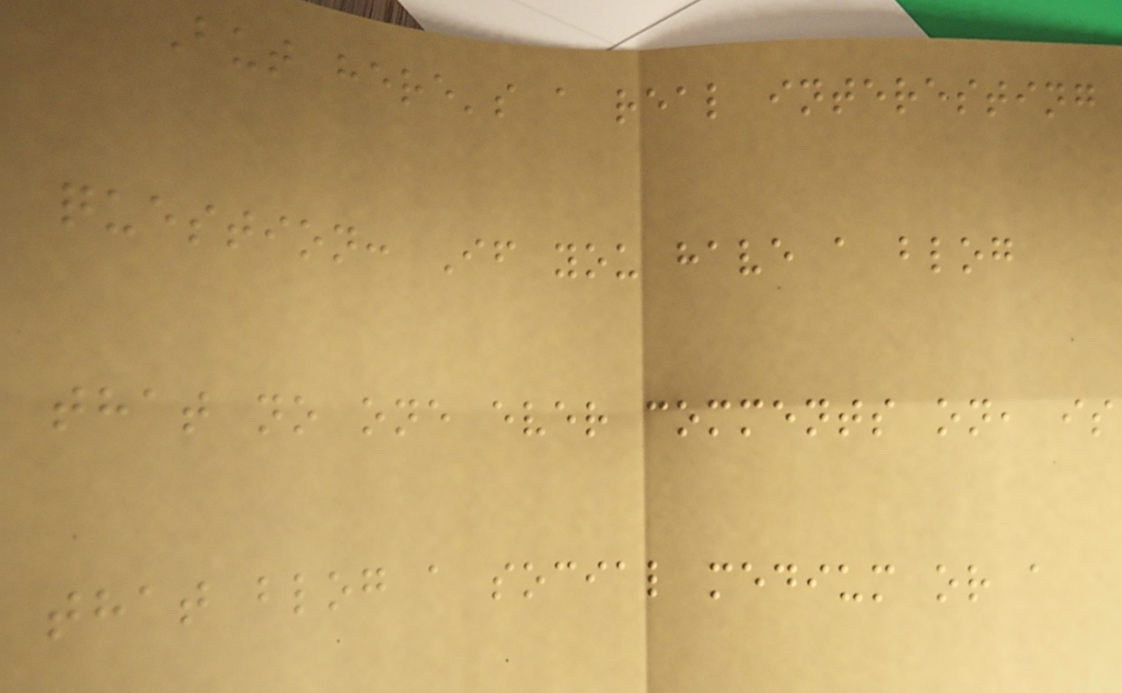But here's a real interesting
question: If you have a blog
that no one ever comments on, is
that blog a social medium or a
